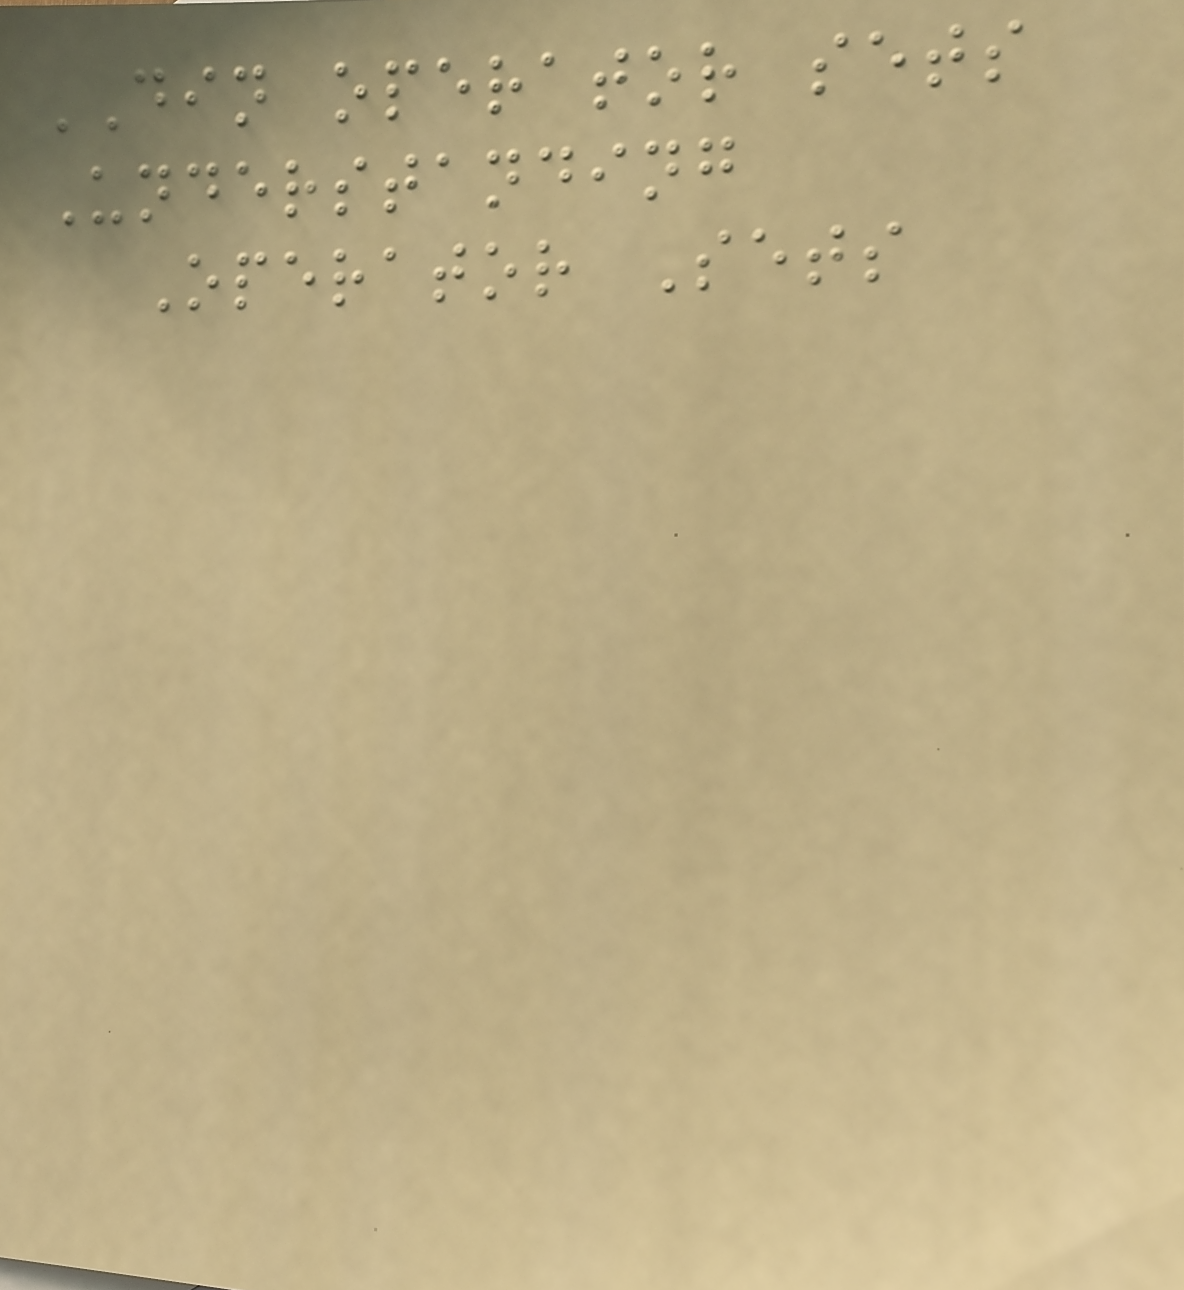DIN operator sets
Understanding
Operator Sets
